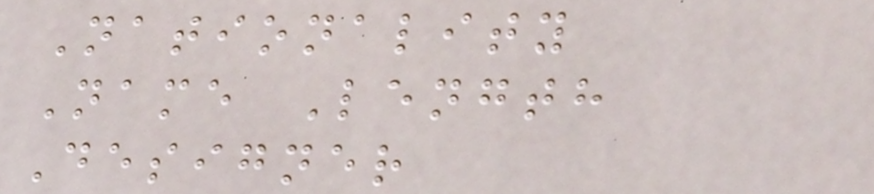Nationality
Name Length
Designer
